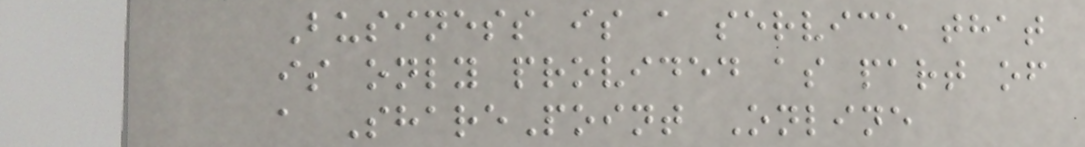Business is a service that
is only provided as part of
a SharePoint Online
